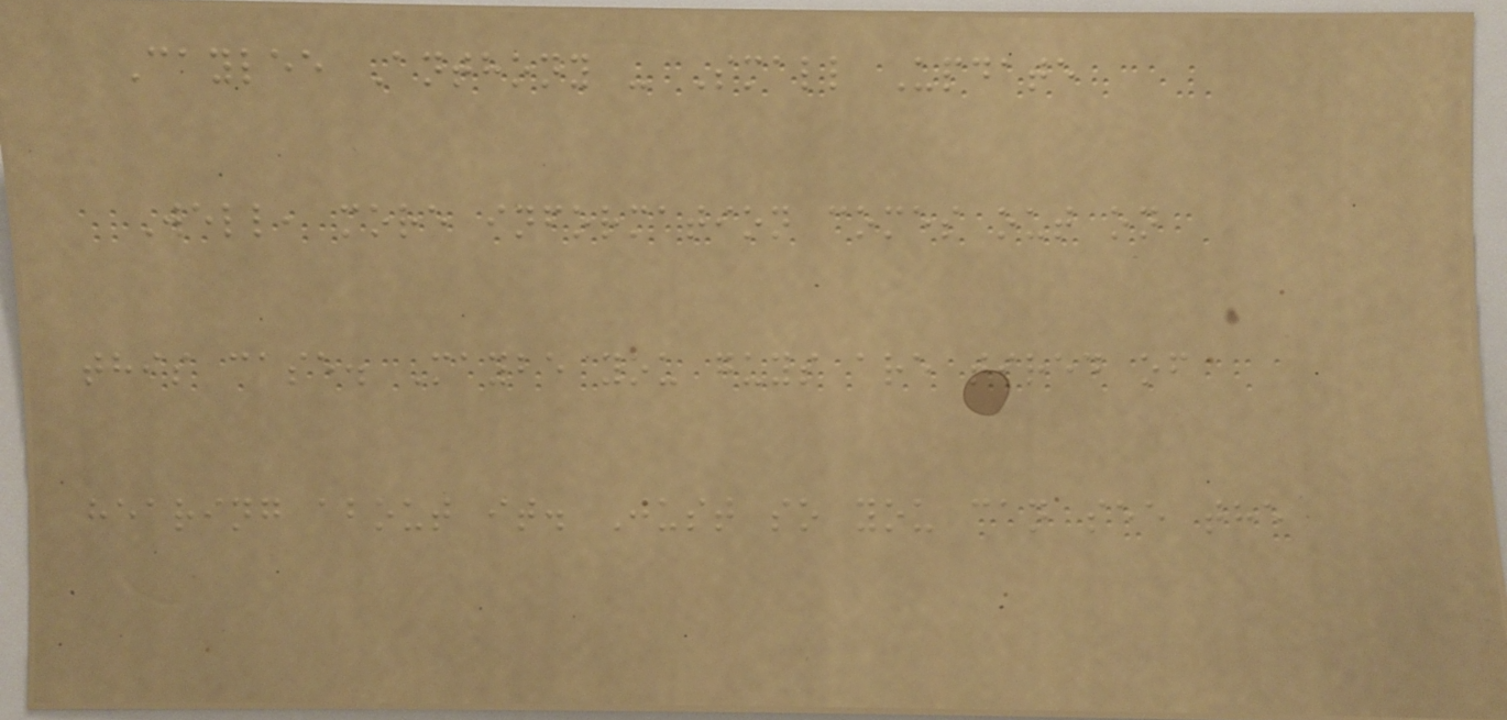Caylee Anthony - Small Update
Well, more information comes out on
this case. Maybe you guys are tired of
hearing about it. Just so you can see the
